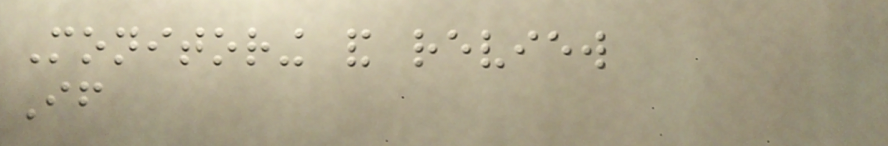Monitoring and review
If
